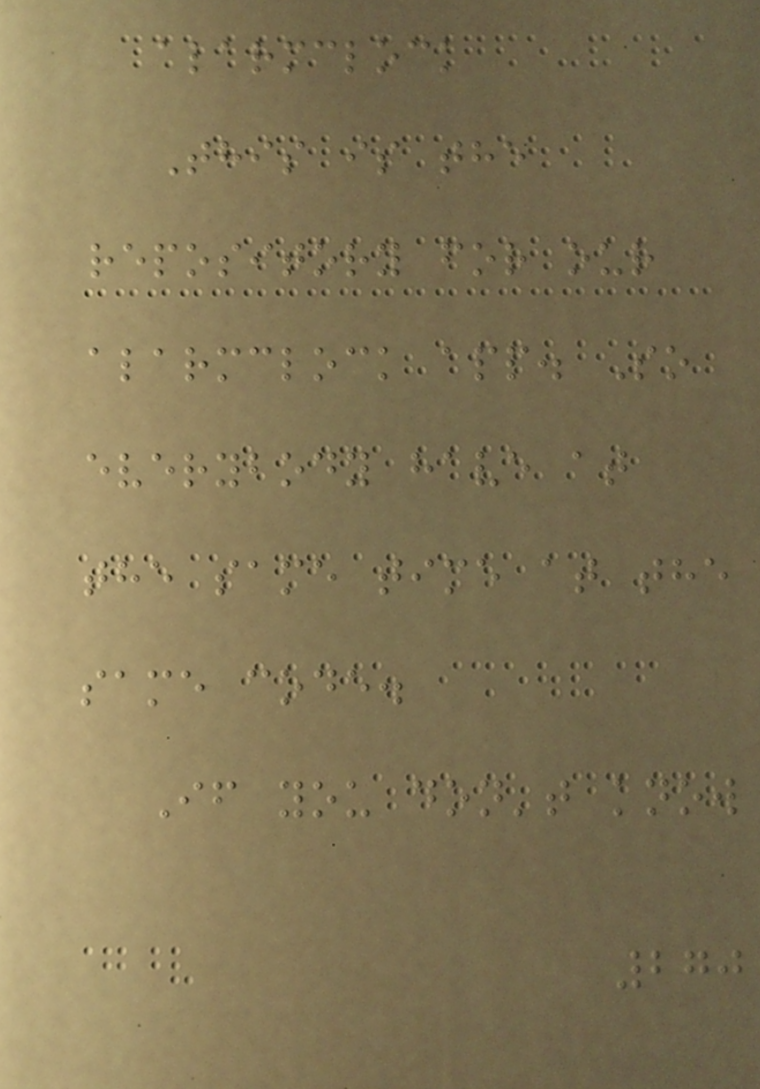alarmclock
This is the
repository for our
alarmclock app. So
everybody have at
the same time at the
same code.
If you don't know
270
